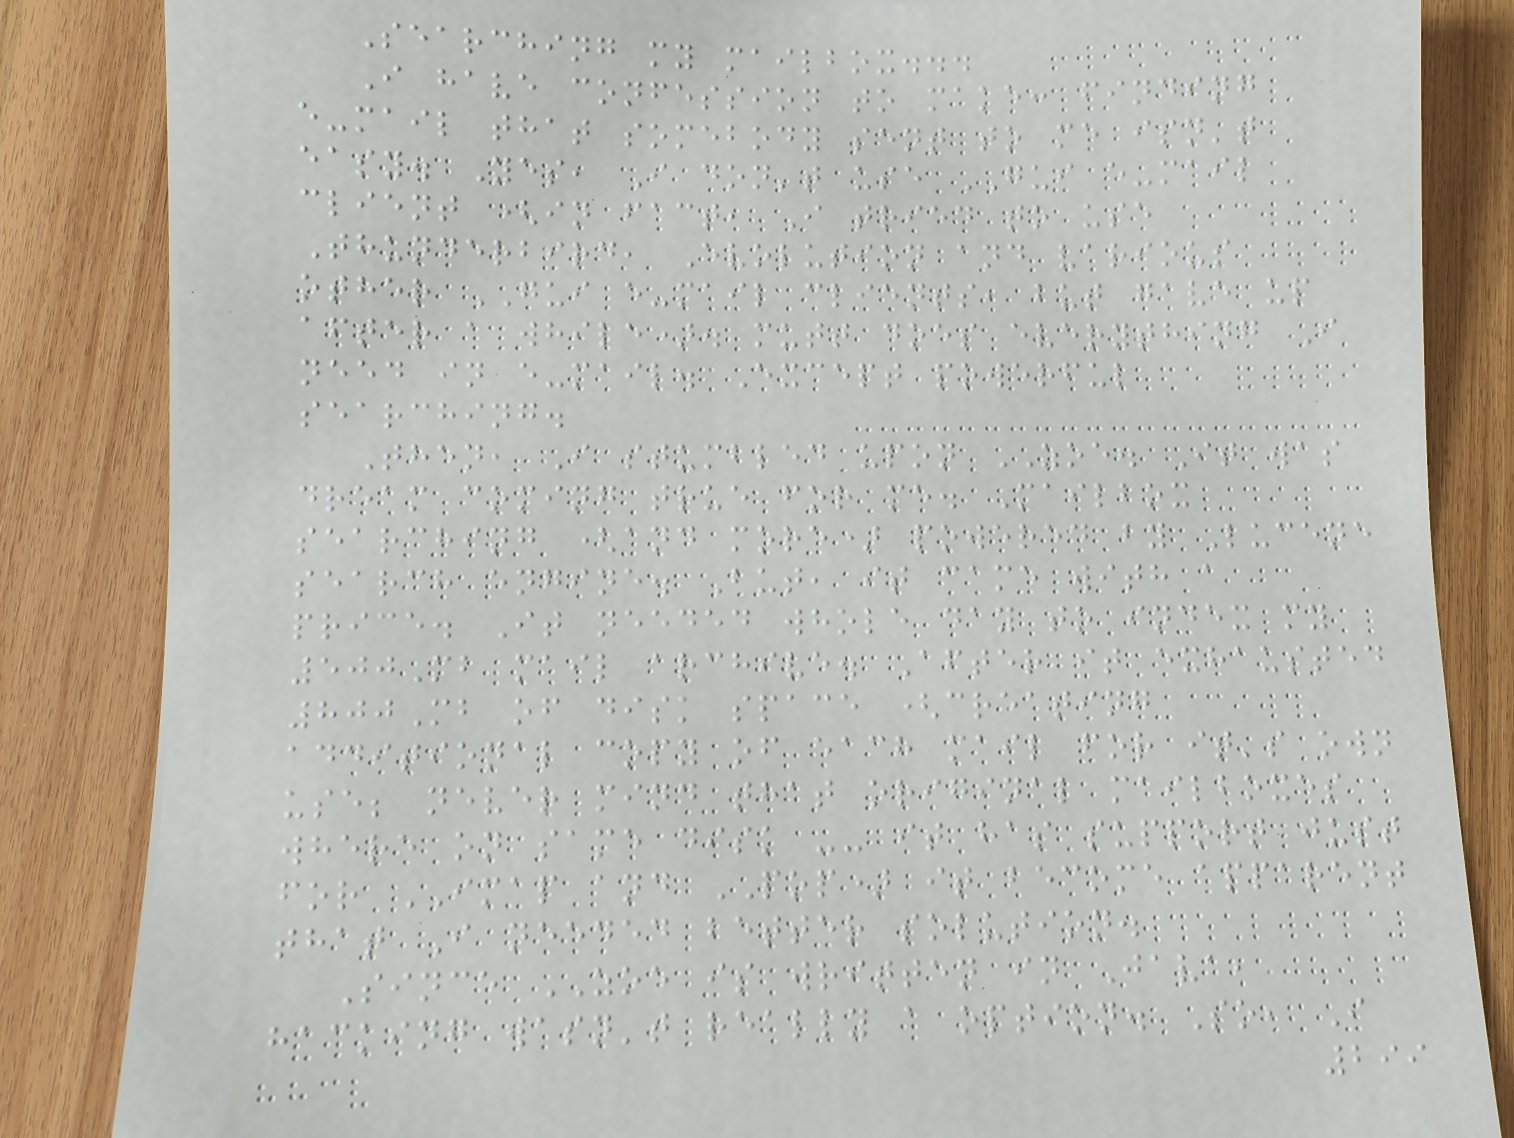Searching my mailbox...
I have confession to make: finding
e-mail that somebody sent to me isn't
easy. Yes, I don't use GUI e-mail
client (in fact, I tried to use
Thunderbird, Evolution and various
other GUI e-mail clients, but gave up
after a while). mutt does everything I
need in e-mail. Except powerful
searching.
Then, I stumbled upon ZOE. It was
dream coming true for me. Mailbox
searching (and more) powered by Lucene
search engine. But, it came with a
price. It needed whole day to index my
500Mb mail archive. After it exhausted
800Mb of disk space (creating
additional copy of each mail for it's own
use; never mind that original mailboxes
where on same disk -- it has support just
for IMAP and POP) it become apparent
that I needed better solution.
Since ZOE is written in Java,
hacking wasn't really a option. So, I
299
